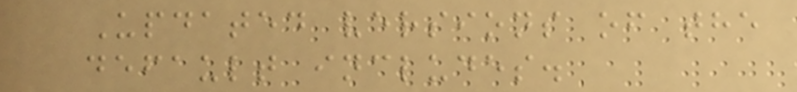Updated versions of the
default includes.
